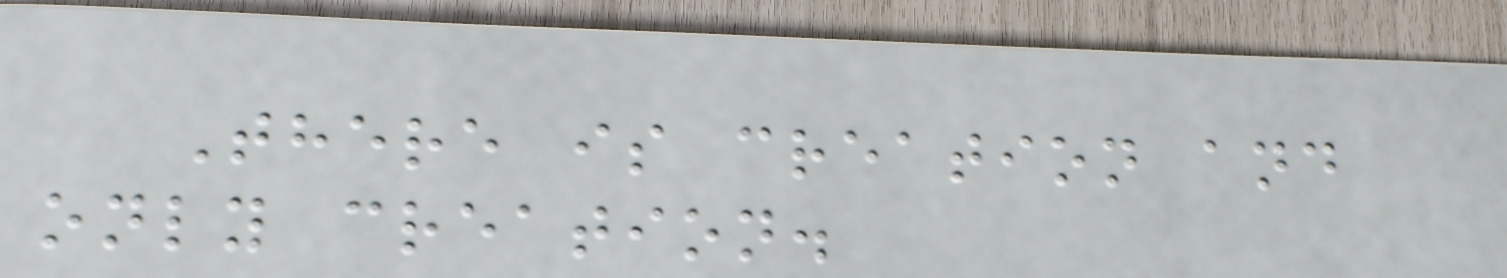There is creation and
only creation.
